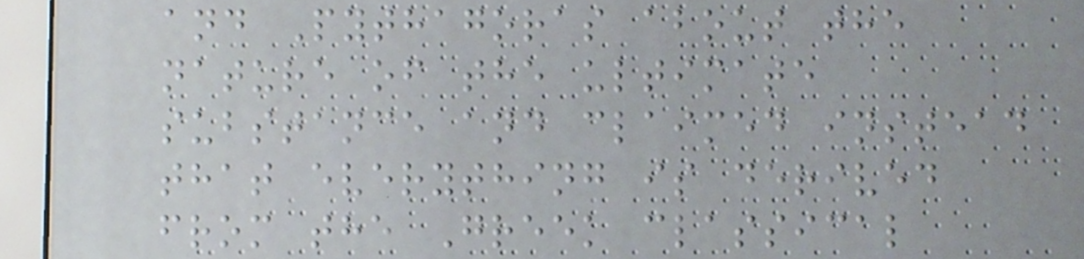and Pythagoras about the
nature of the ultimate
substance and claimed instead
that everything is derived
from the Greek classical
